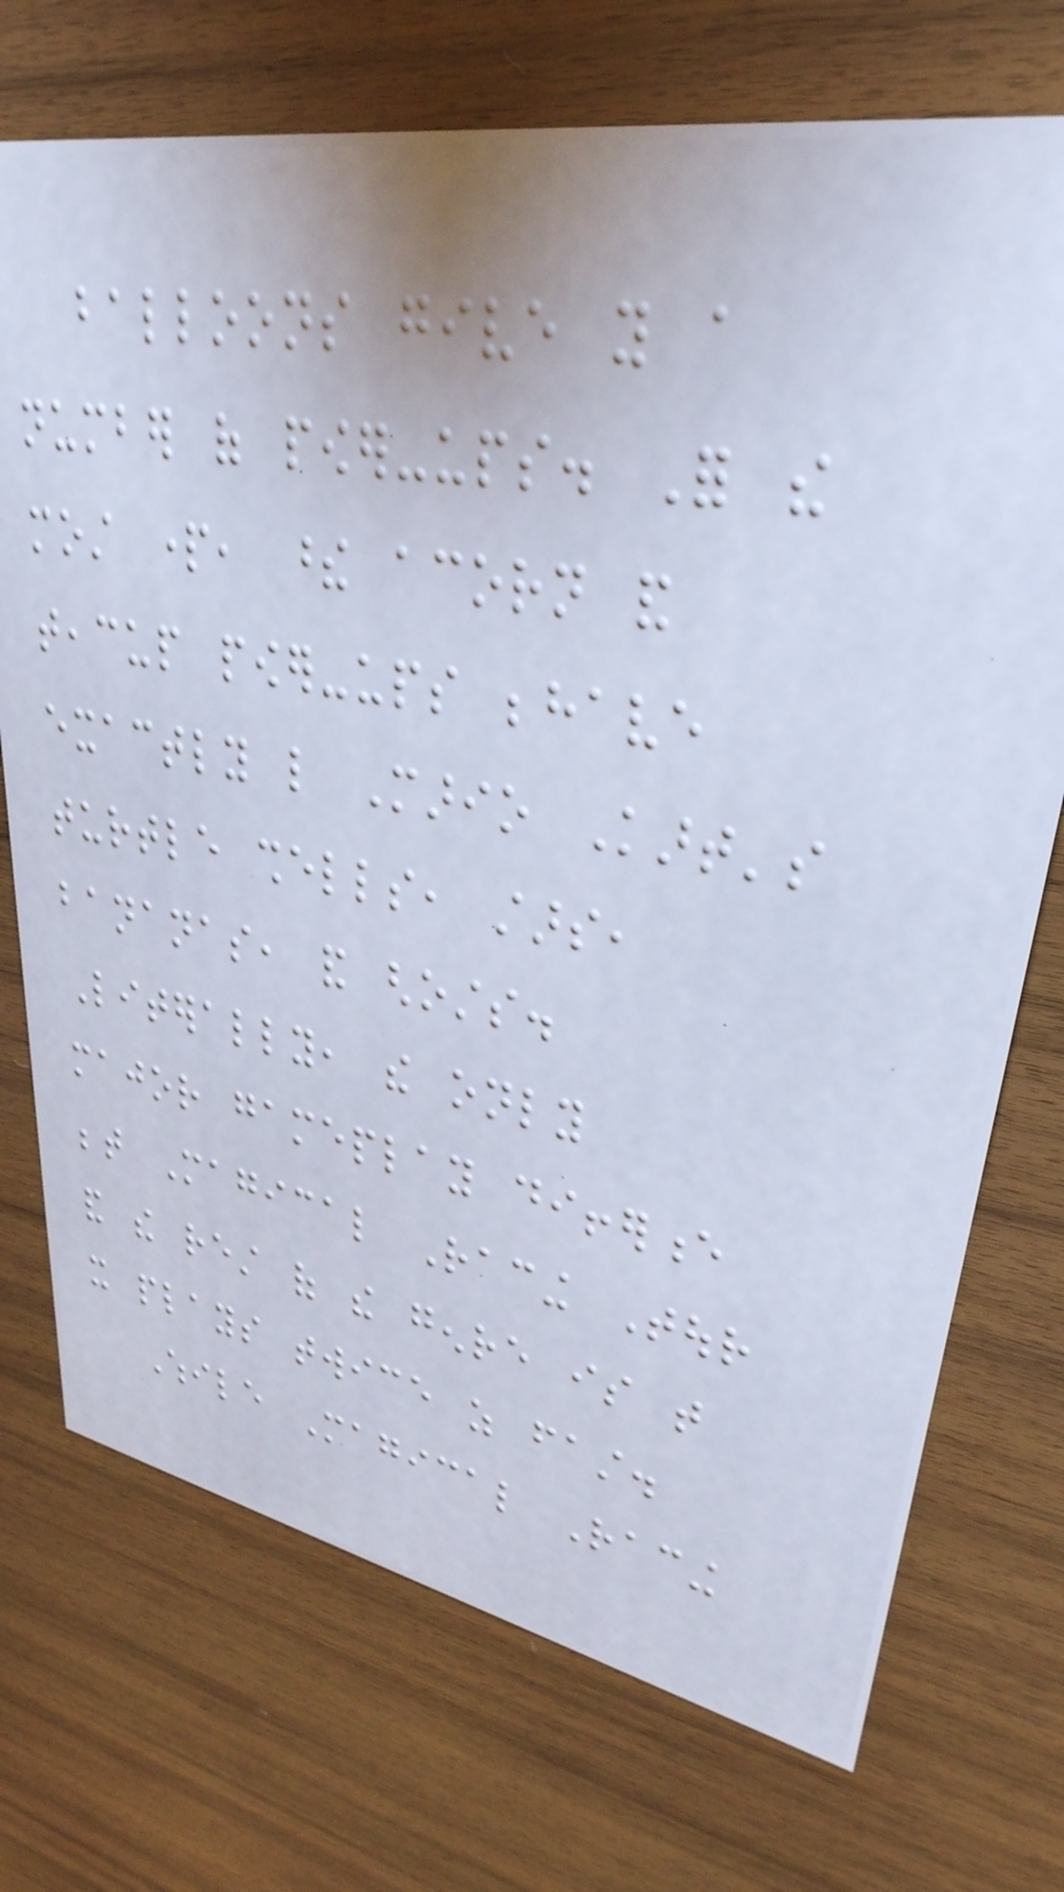balloons give you a
number of power-ups. For the
most part, these acorn and
teacup power-ups behave
exactly like Mario Kart's
turtle shells, stars,
bananas, and ghosts.
Literally, the only
major gameplay difference
between Magical Racing Tour
and the rest of the genre is that
it plays twice as fast.
While Magical Racing
